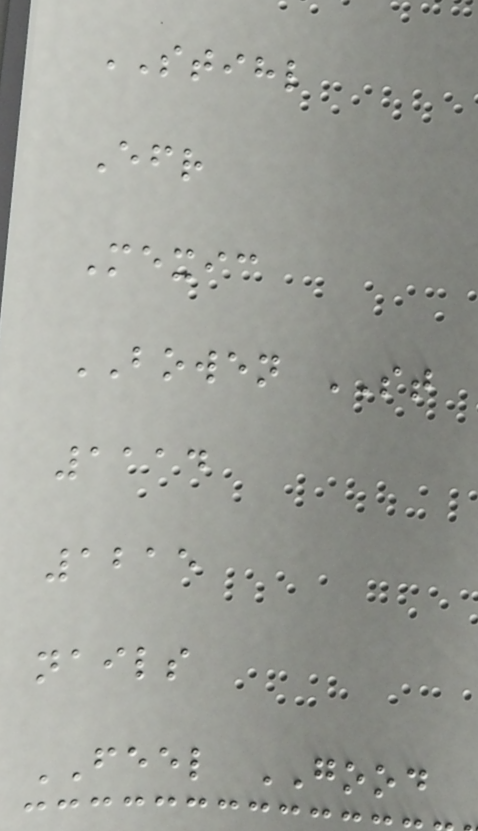STIHL
Efr
Mexic
BOWEN ST
1114
1215
nails
FEEL GOOD
